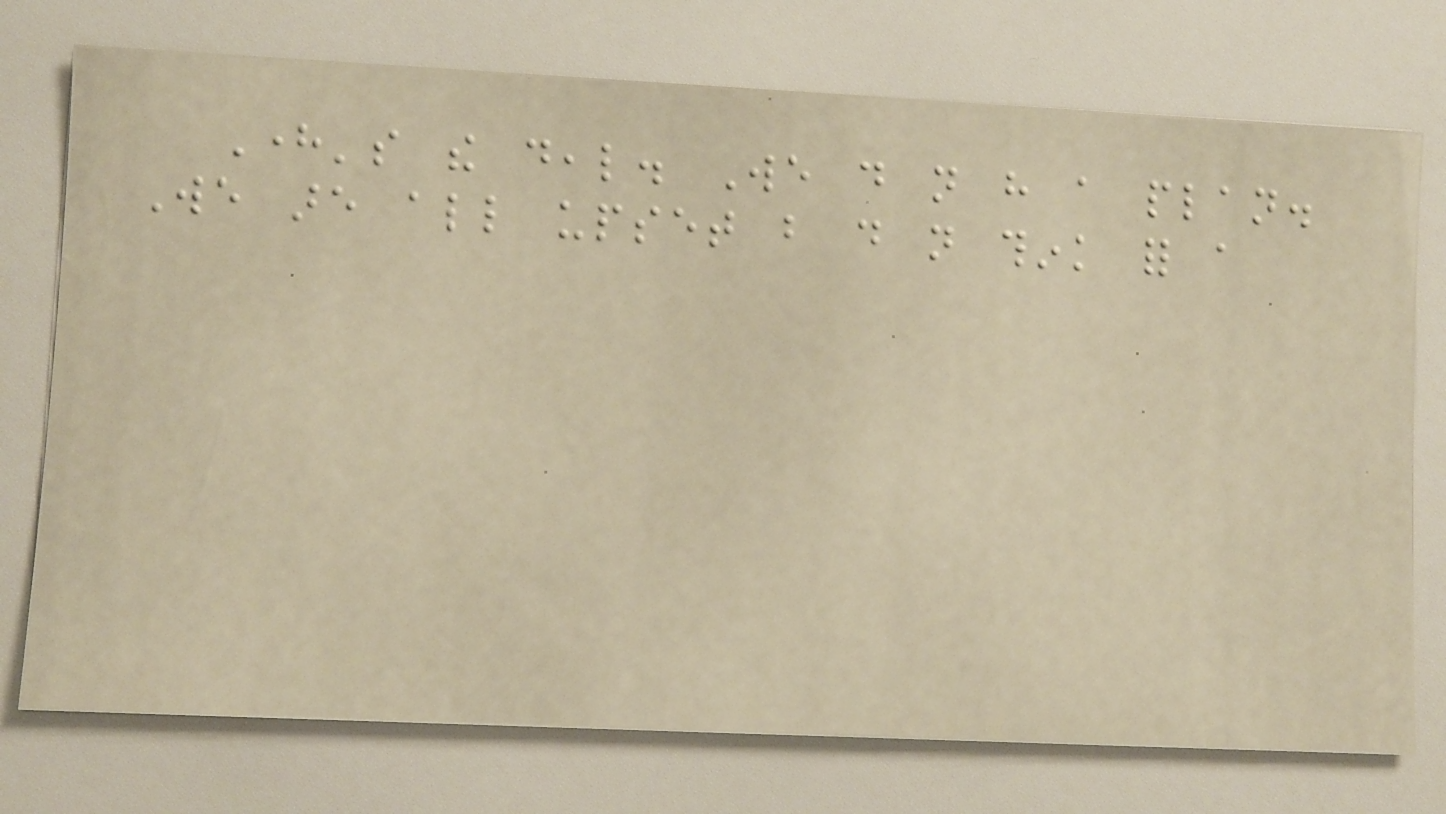Here's the deal. We do not have a plan.
We are all upset but do not think for a
